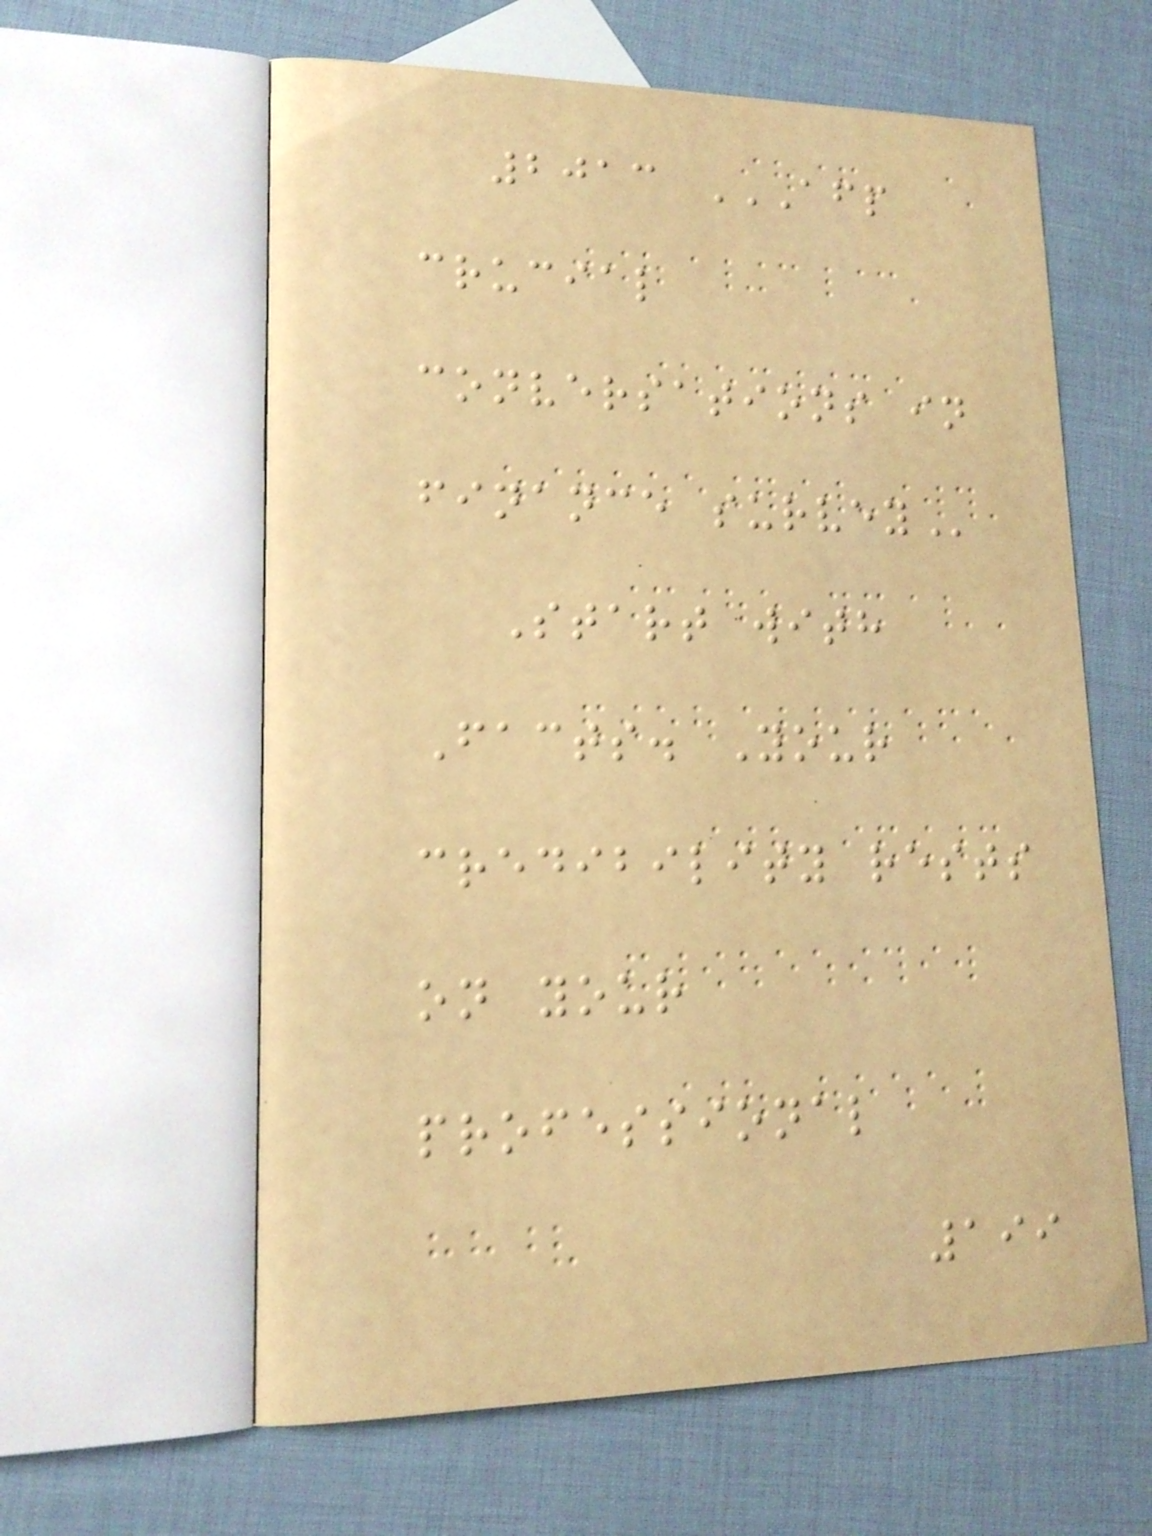2013 AFP
CRUCIAL
CONVERSATIONS IN
FINANCE SURVEY
Start with
Facts. Your
credibility rests
on your
professional
199
